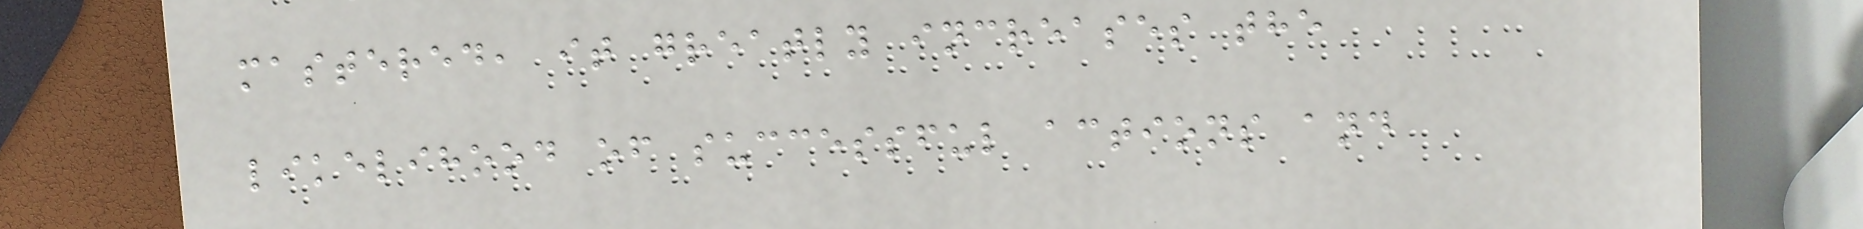mastered, it greatly increases the
likelihood of successful actions and
